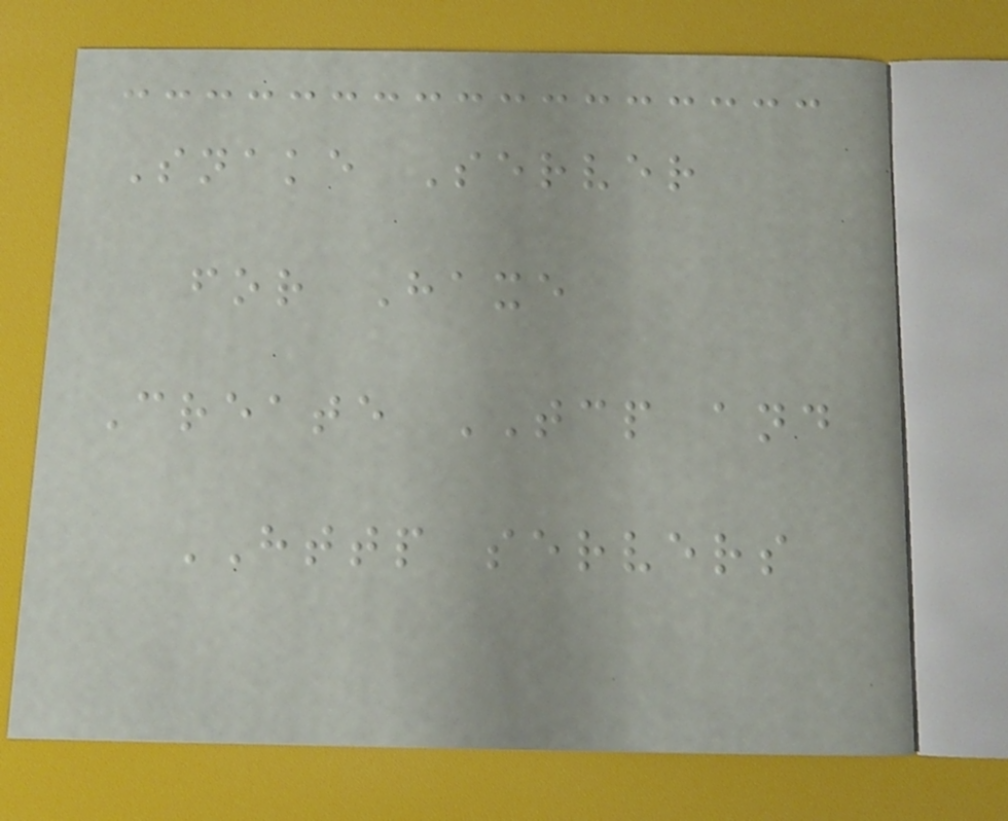Snake Server
for Haxe
Create TCP and
HTTP servers
